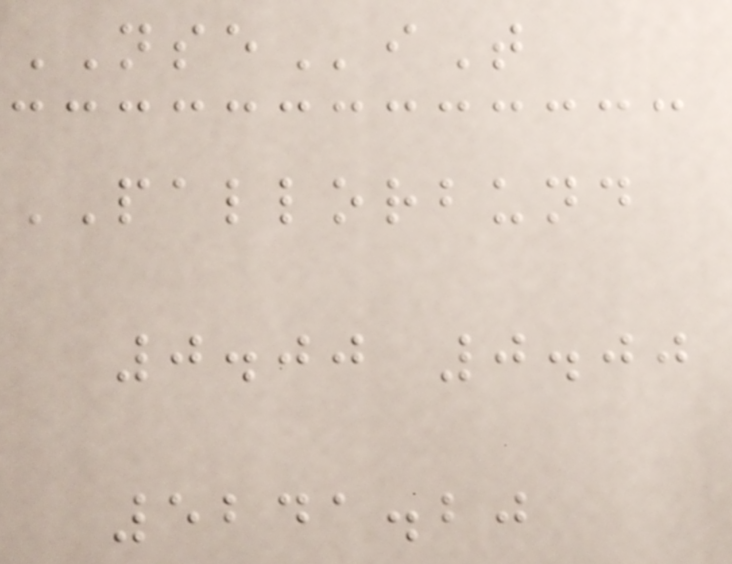NSEiT
PALLORBUND
0.00 0.00
5241.20
